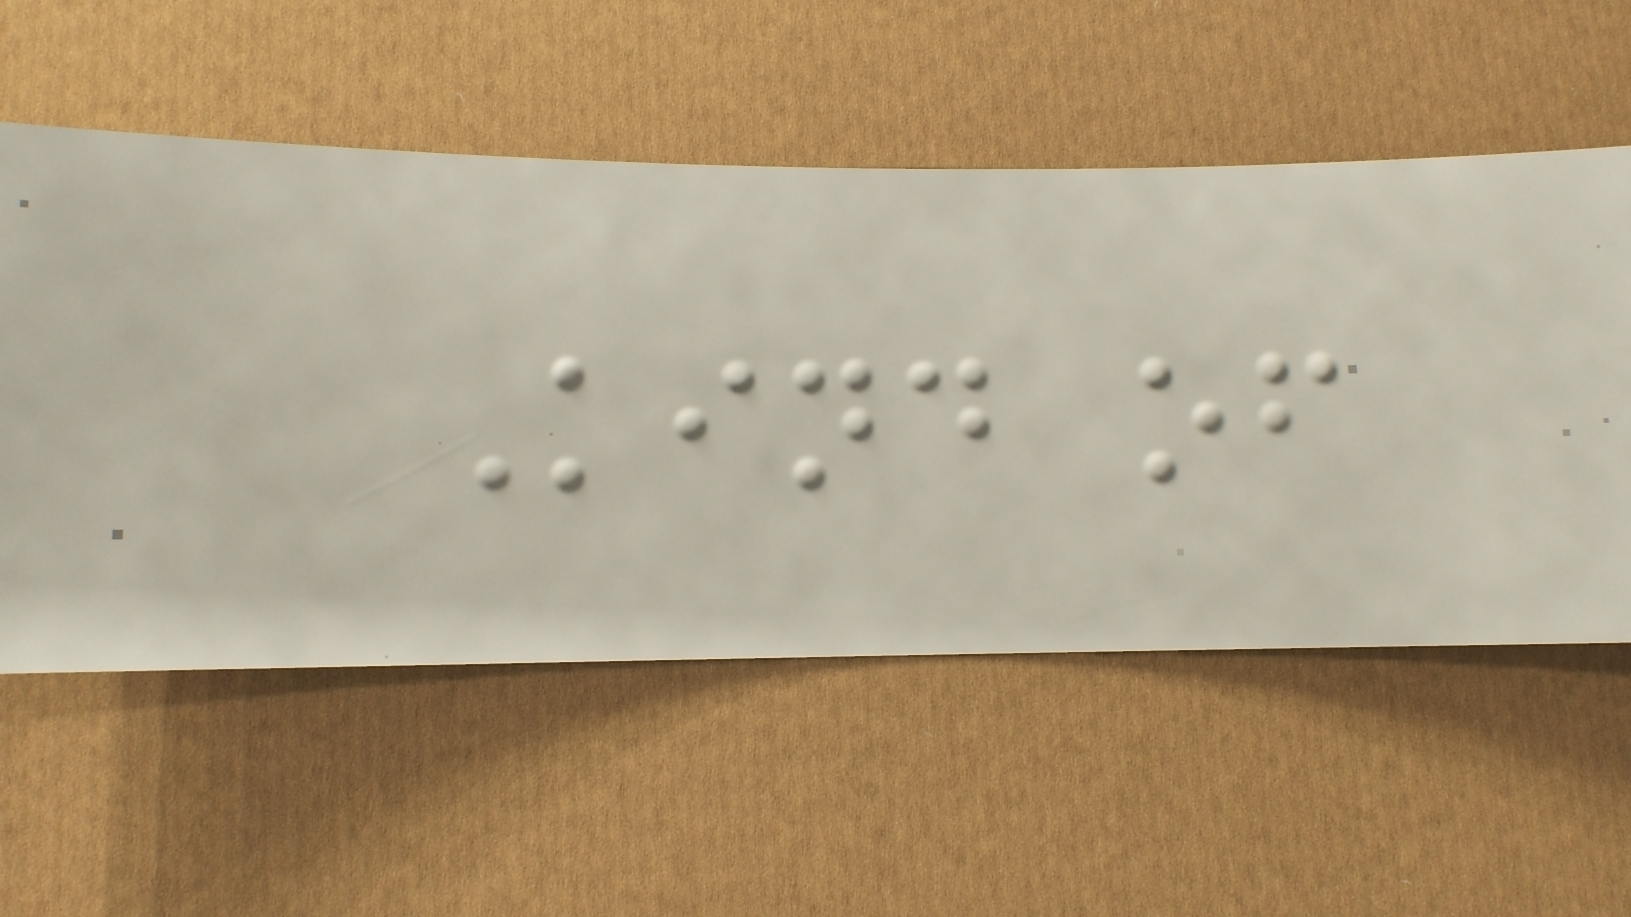Kind of
